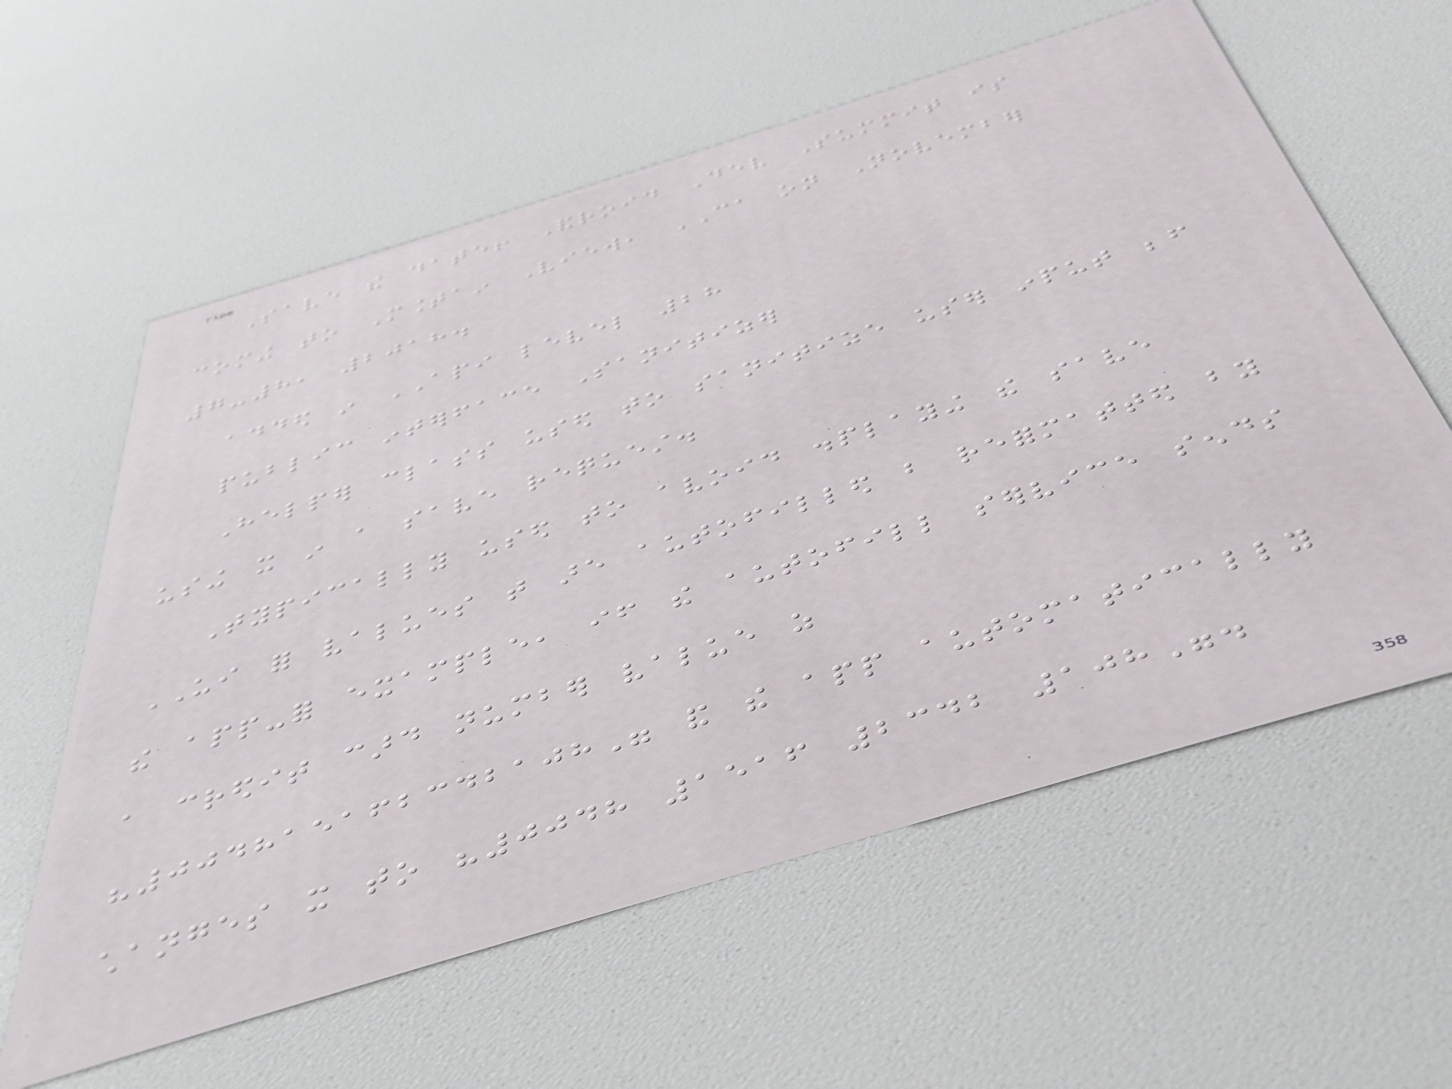Save the date! Android Dev Summit is
coming to Mountain View, CA on November
7-8, 2018.
added in API level 28
public interface Sanitizer
Helper class used to sanitize user input before
using it in a save request.
Typically used to avoid displaying the save
UI for values that are autofilled but reformatted by
the app-for example, if the autofill service sends
a credit card number value as
"004815162342108" and the app automatically
changes it to "0048 1516 2342 108".
